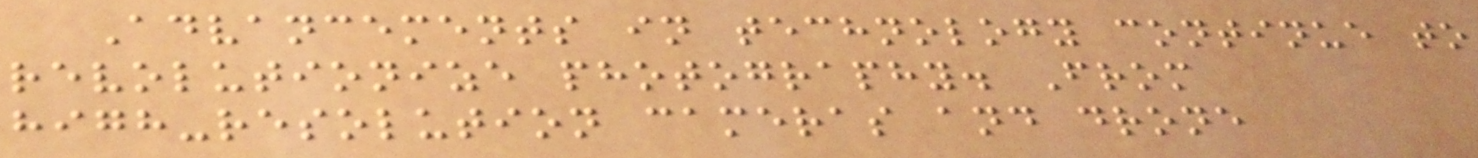Advancements in technology continue to
revolutionize photography. From
high-resolution cameras and drone
